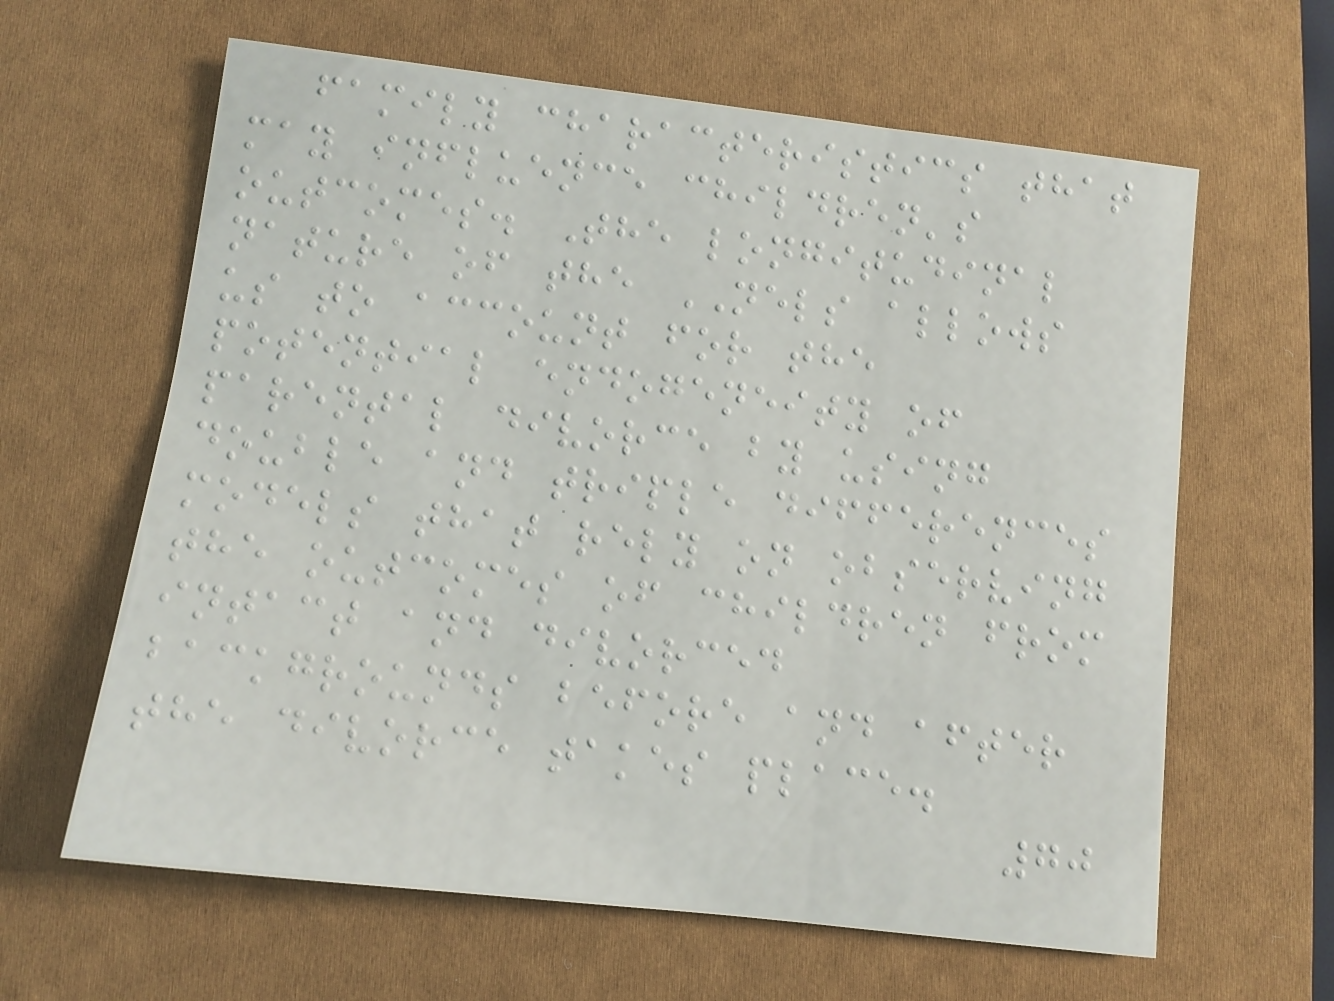family characteristics that
may influence children's
outcomes. The longitudinal
nature of the NELS allows
us to account for the
potential endogeneity of
parental divorce by using
double and triple differences
models that rely on observing
the outcomes of children from
intact and divorced
backgrounds before and after
the divorce takes place.
70
